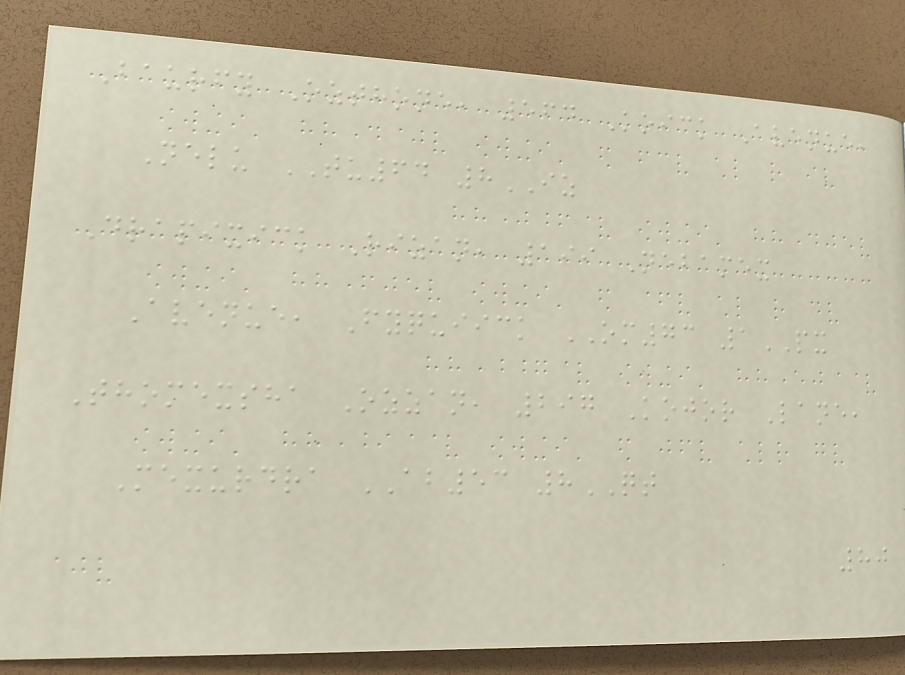Baurfy Ozthone, 564 Koick Avenue,
Nelu TU64 8IZ
Drapixick Rizan, 199 Nebamex
Avenue, Fyquiick OM73 1PX
Thomexsha Ozzan, 297 Kojor Lane,
Mexurdra AB53 8QT
80
